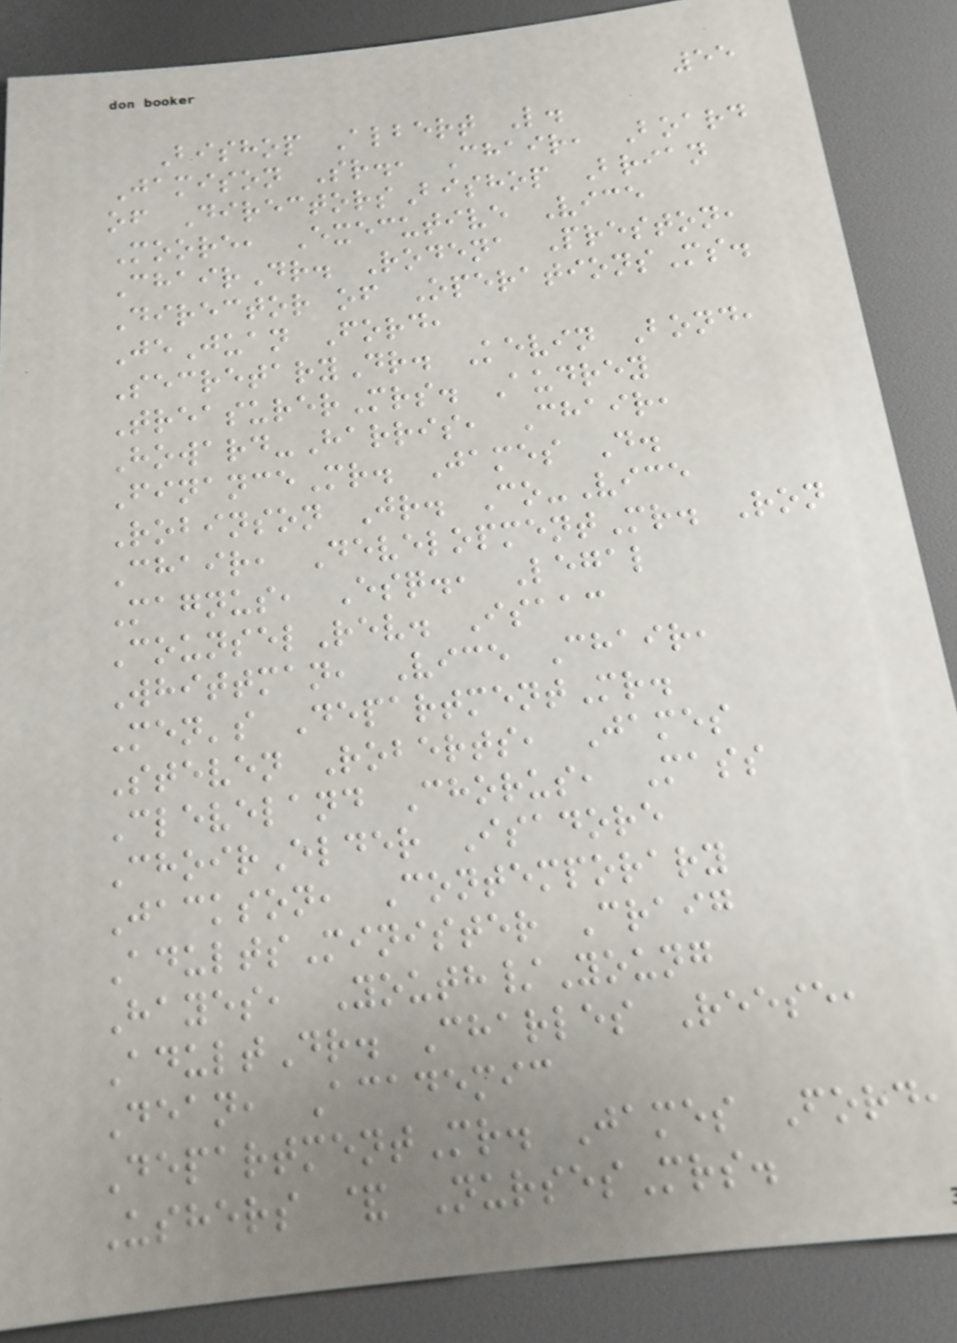55
Bishop Albert L.
Jamison Sr., Chair, Board
of DirectorsBishop Brian
Moore, Executive Vice
ChairDr. Rodena Preston,
Director of OperationsMs.
JeJuan Ford,
SecretaryDr. Kevin Bond,
TreasurerMrs. Audrey
Howard-Harris, Chair,
FinanceMr. James D.
Robinson Jr. Co-Vice
Chair, DevelopmentMr. Ron
Magnus, Esq., Legal
CounselRev. Isaac
Whittman, Vice Chair,
Men's DepartmentMr.
Steven Roberts, James
Cleveland Chorus, Mass
ChoirElder Isadore
Jackson, Contemporary
AdultsMinister Craig
Hayes, Youth/Young
AdultDr. Charles Reese,
Dean, Academic
DepartmentMr. James Ford,
Ushers & NursesMrs.
